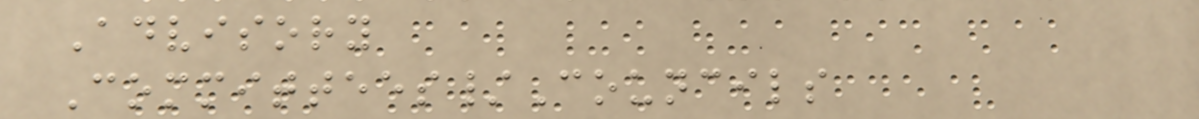Advisory
Committees/Councils
